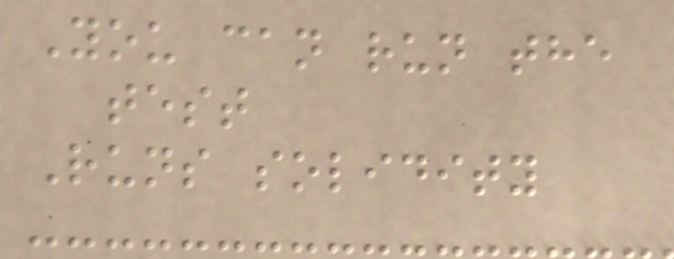You can run the
test
Runs solidity
